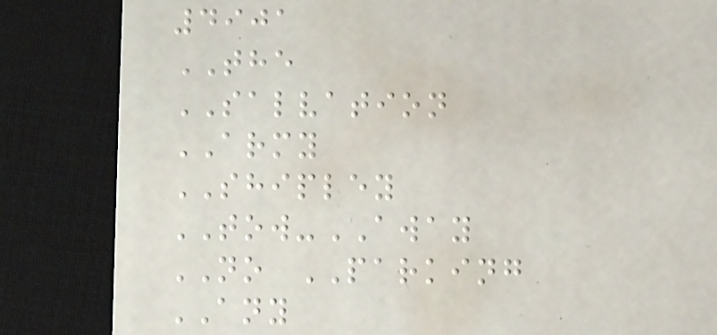4901
THE
SALVATION
ARMY
SHIPLEY
TOW-AWAY
NO PARKING
ANY
